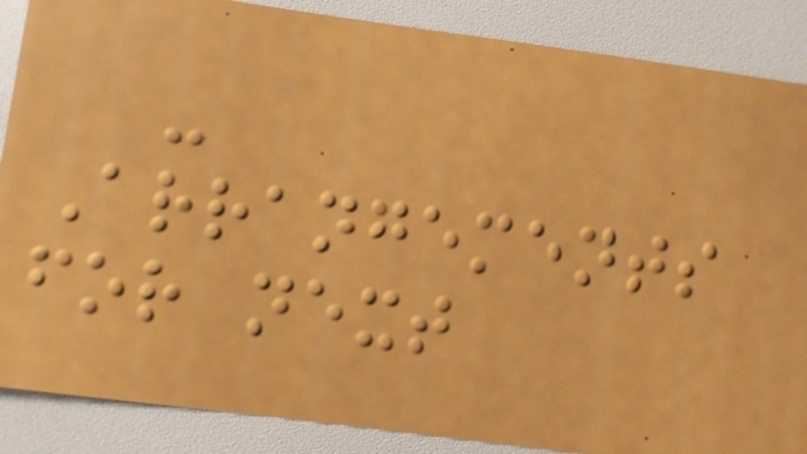-
Arrangements
for next
